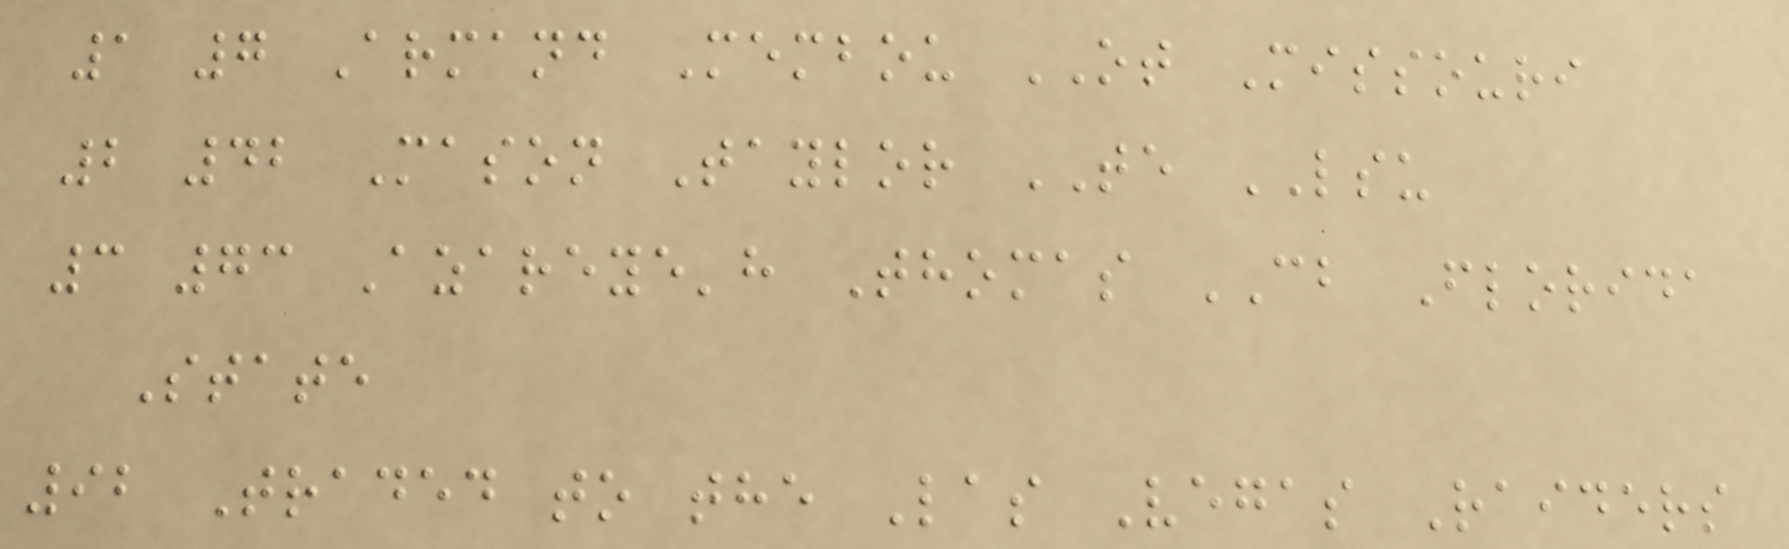1 7 Armand Membou OT Missouri
2 42 Mason Taylor TE LSU
3 73 Azareye'h Thomas CB Florida
State
92 Traded to the Las Vegas Raiders
